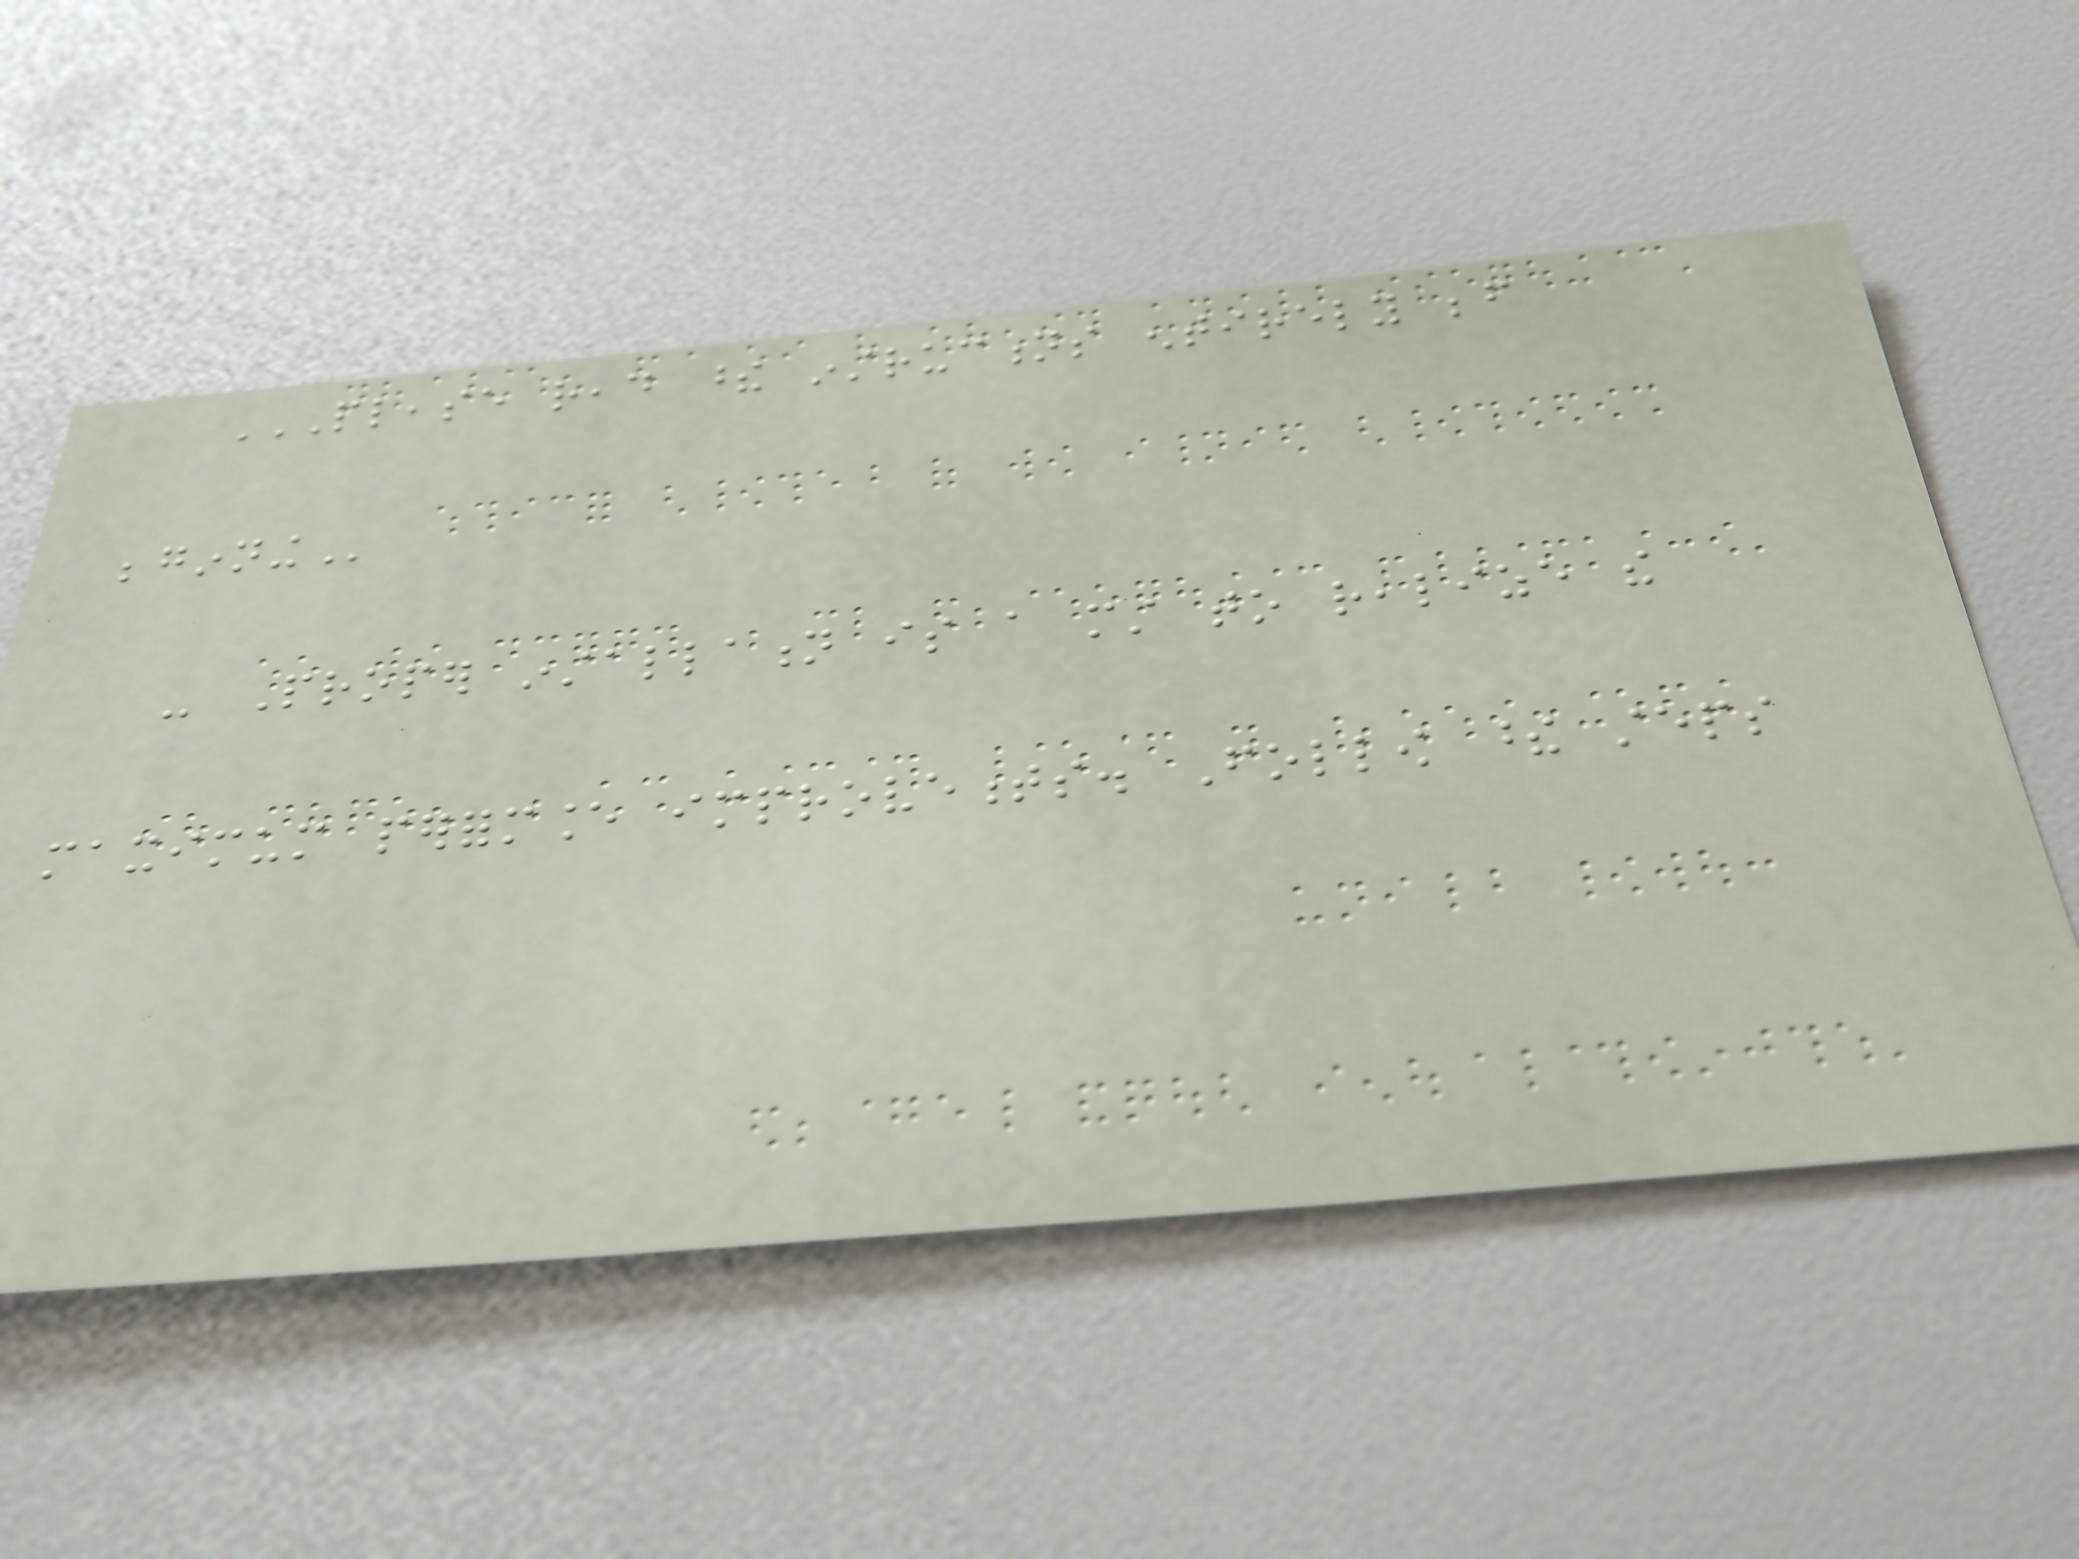PLEASE READ THESE INSTRUCTIONS ENTIRELY BEFORE
BEGINNING
- Proper installation is a must to realize the
maximum performance improvements. Follow these steps
